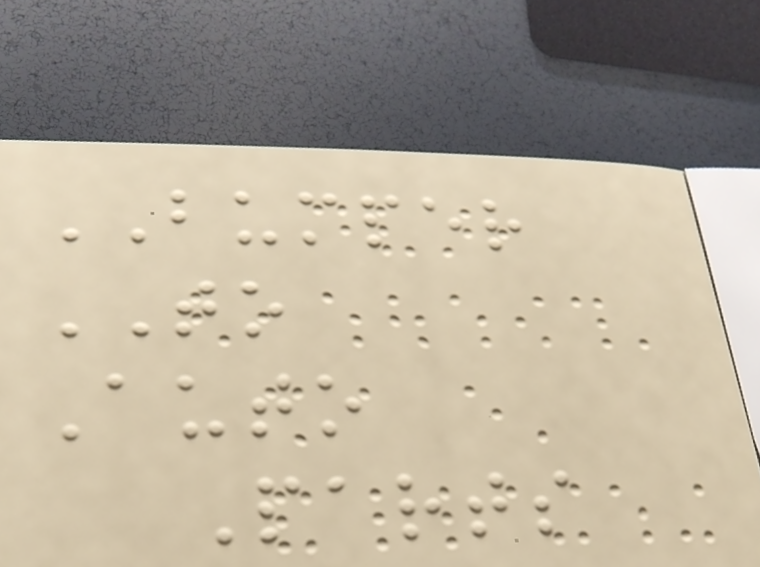BUMPER
TO
Auto
Parts
